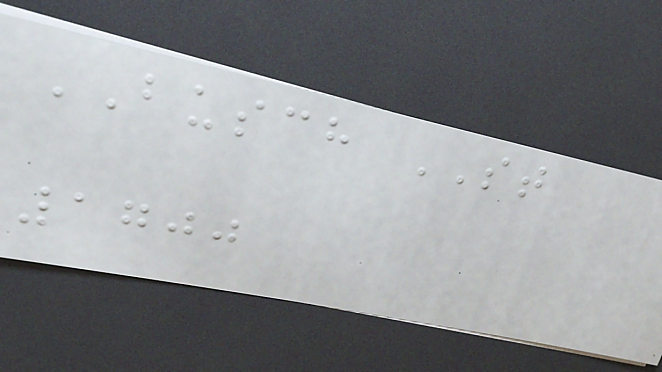BUSCH ST
1700
